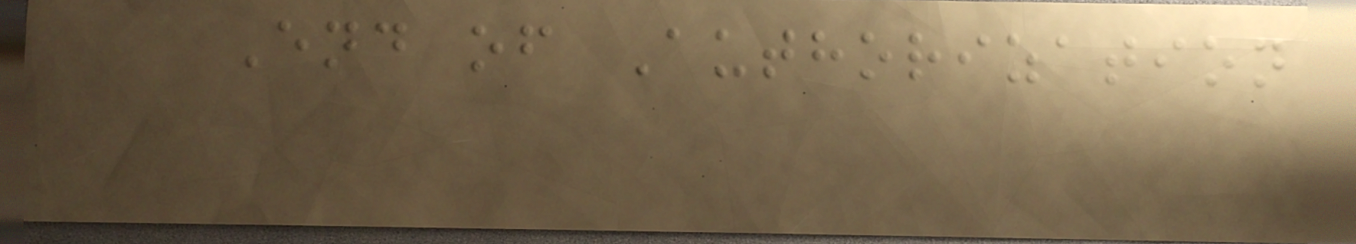End of Authorization
